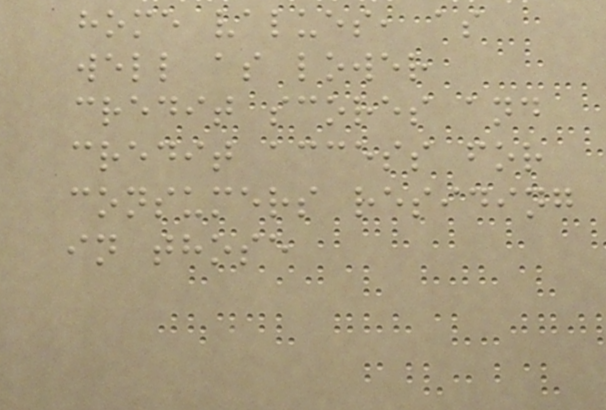home values, as
well as lower
credit scores and
credit access for
consumers residing
in those
